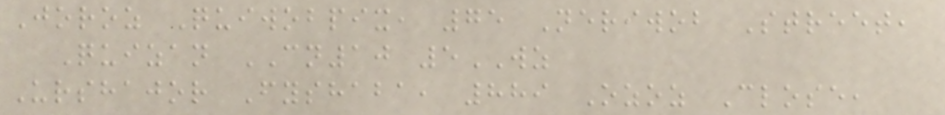Joroz Quiwobpix, 75 Neriwob Street,
Quizan CN10 5WZ
Urshajor Fyshaba, 889 Ozoz Close,
